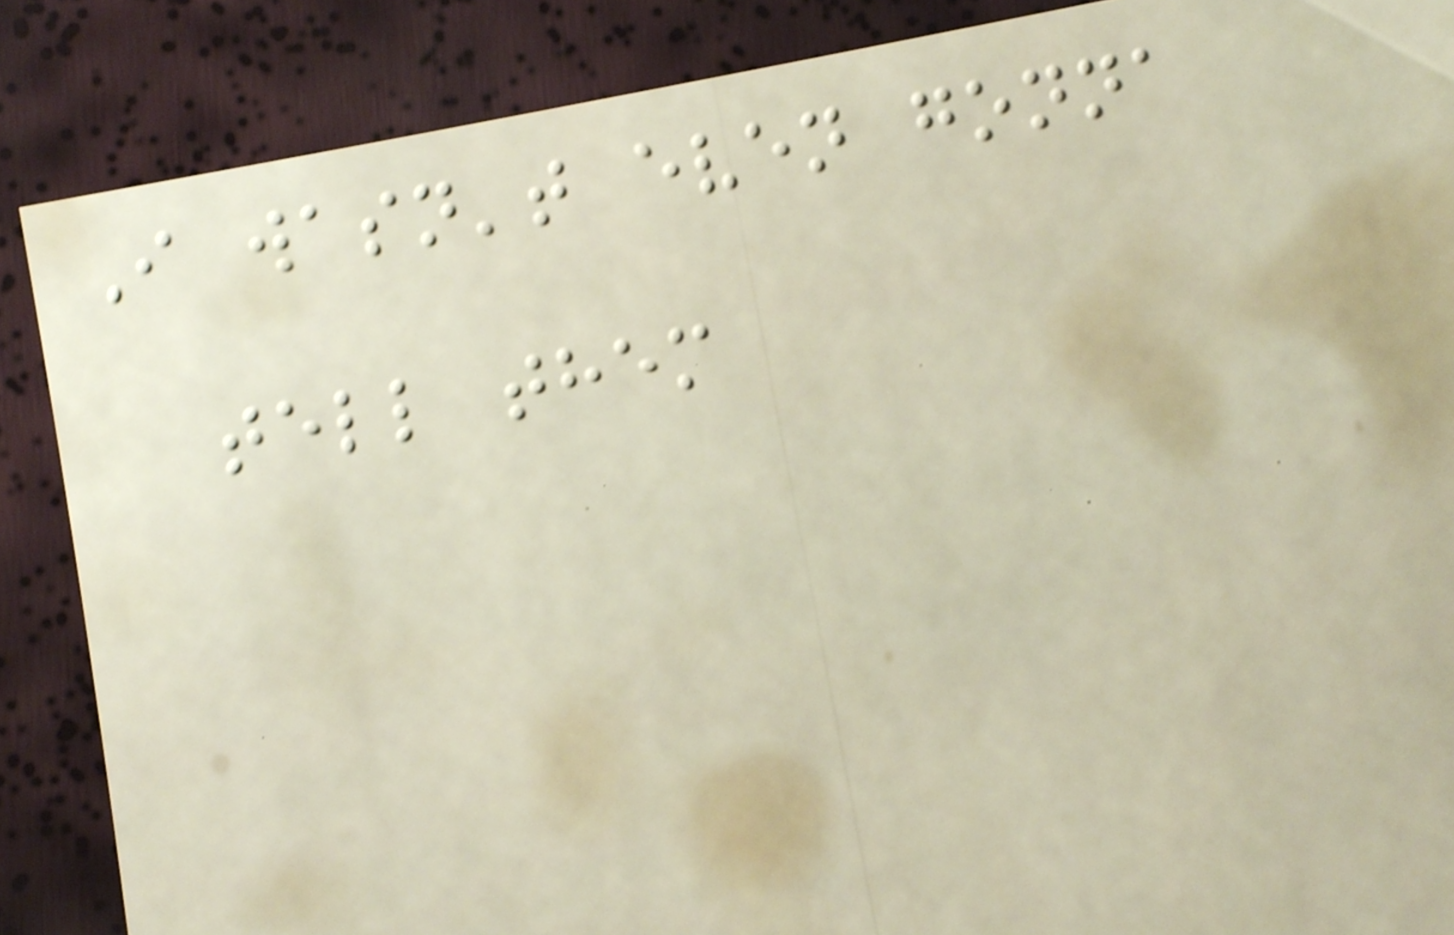I wasn't even gonna
tell them
